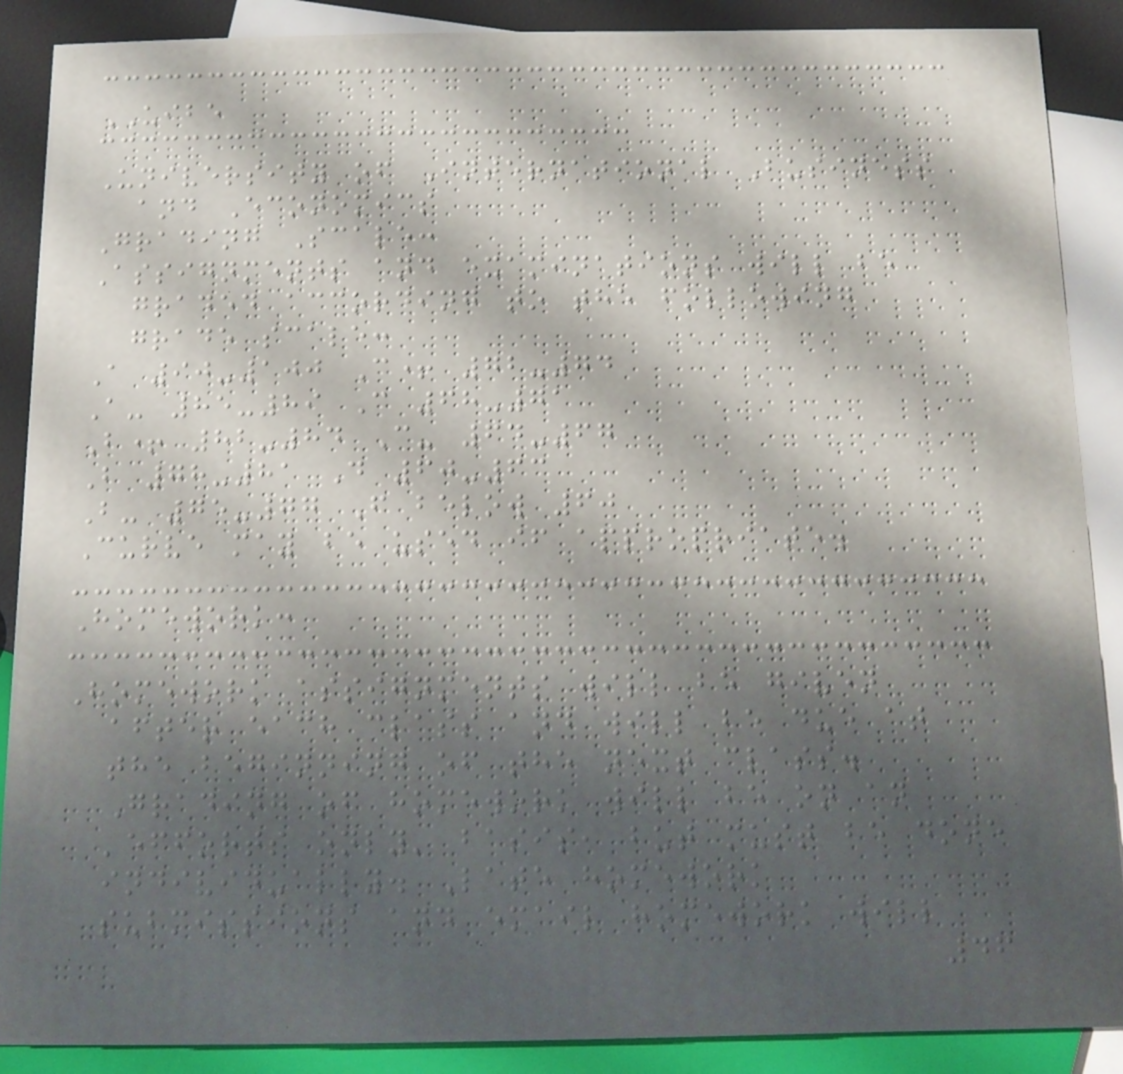UIBE
University of International Business
and Economics
Grading Scale:
Assignments and examinations will be
graded according to the following
grade scale:
A 90-100 C+ 72-74
A- 85-89 C 68-71
B+ 82-84 C- 64-67
B 78-81 D 60-63
B- 75-77 F below 60
Curve may be used if appropriate.
Homework:
Homework assignments will be given
after each class and will be due at
the beginning of the next class.
Grading of homework will be on an
'efforts only' basis, but must be done
individually. Late homework
submissions and email homework will
46
